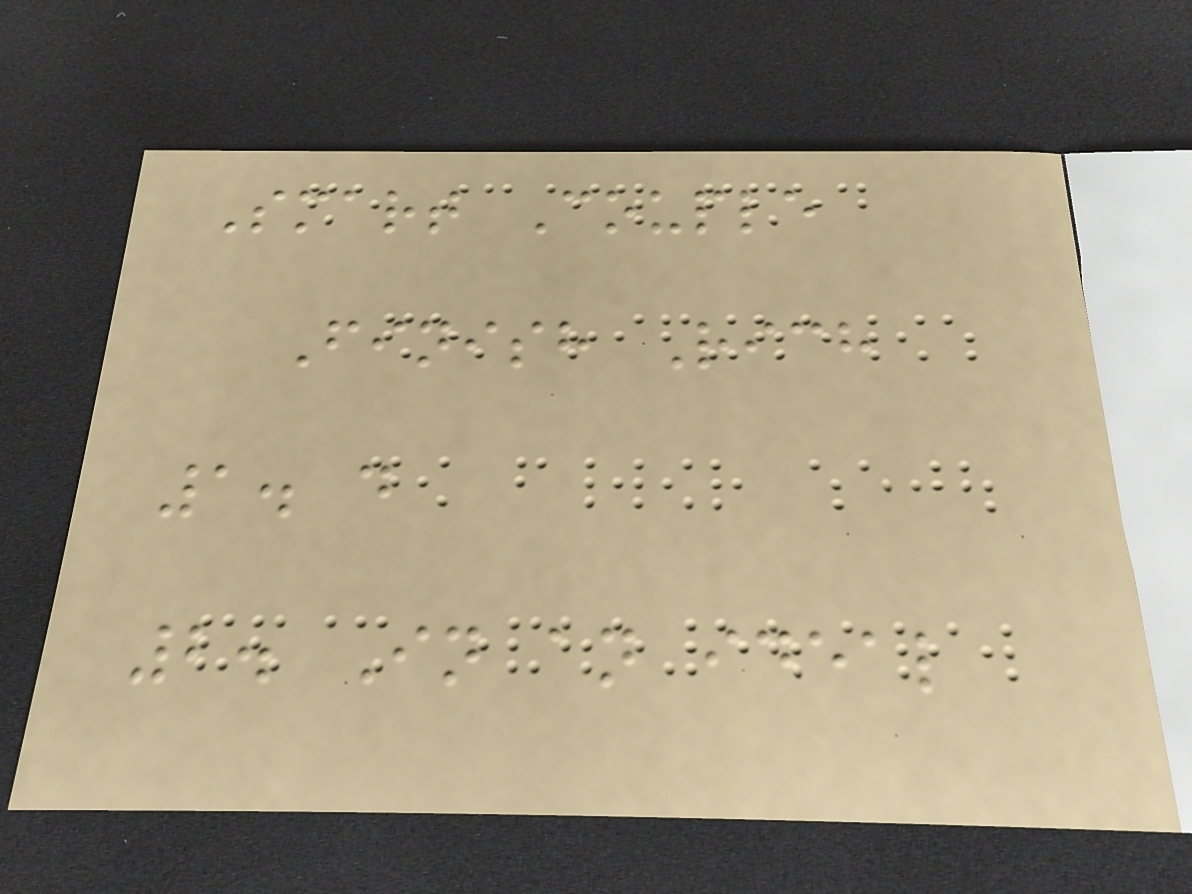Smart Couple
Finish Rich
1. d
2. In an ideal
